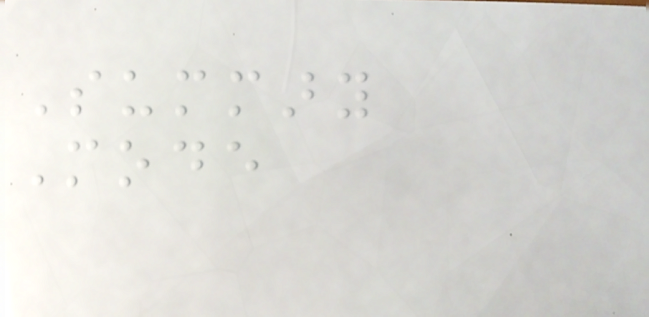Summary
Mode
